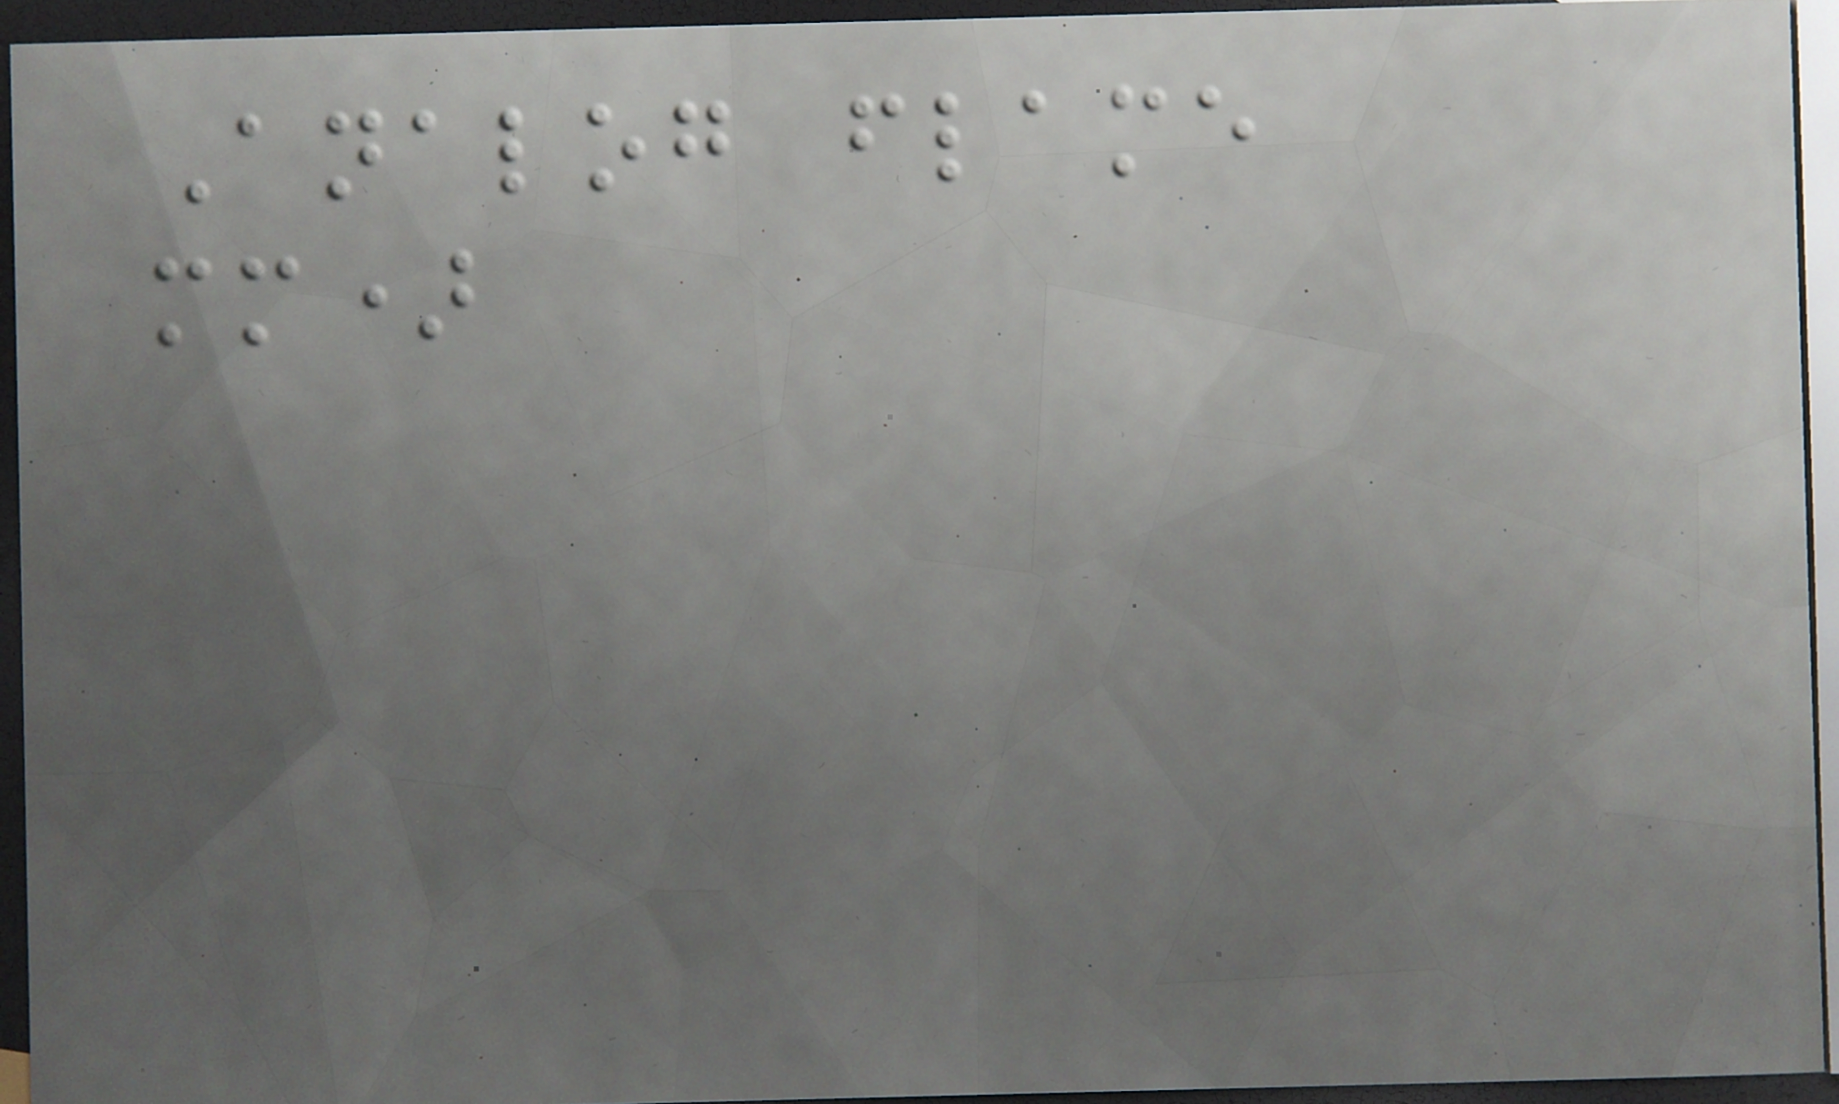Analog flame
mm)
